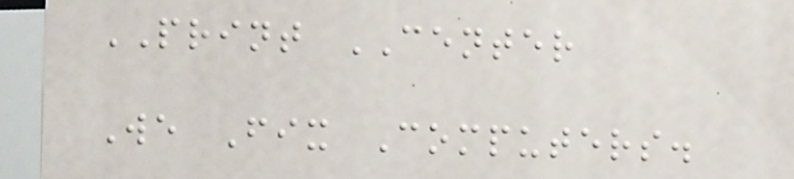PRINT CENTER
We Fix Computers.
